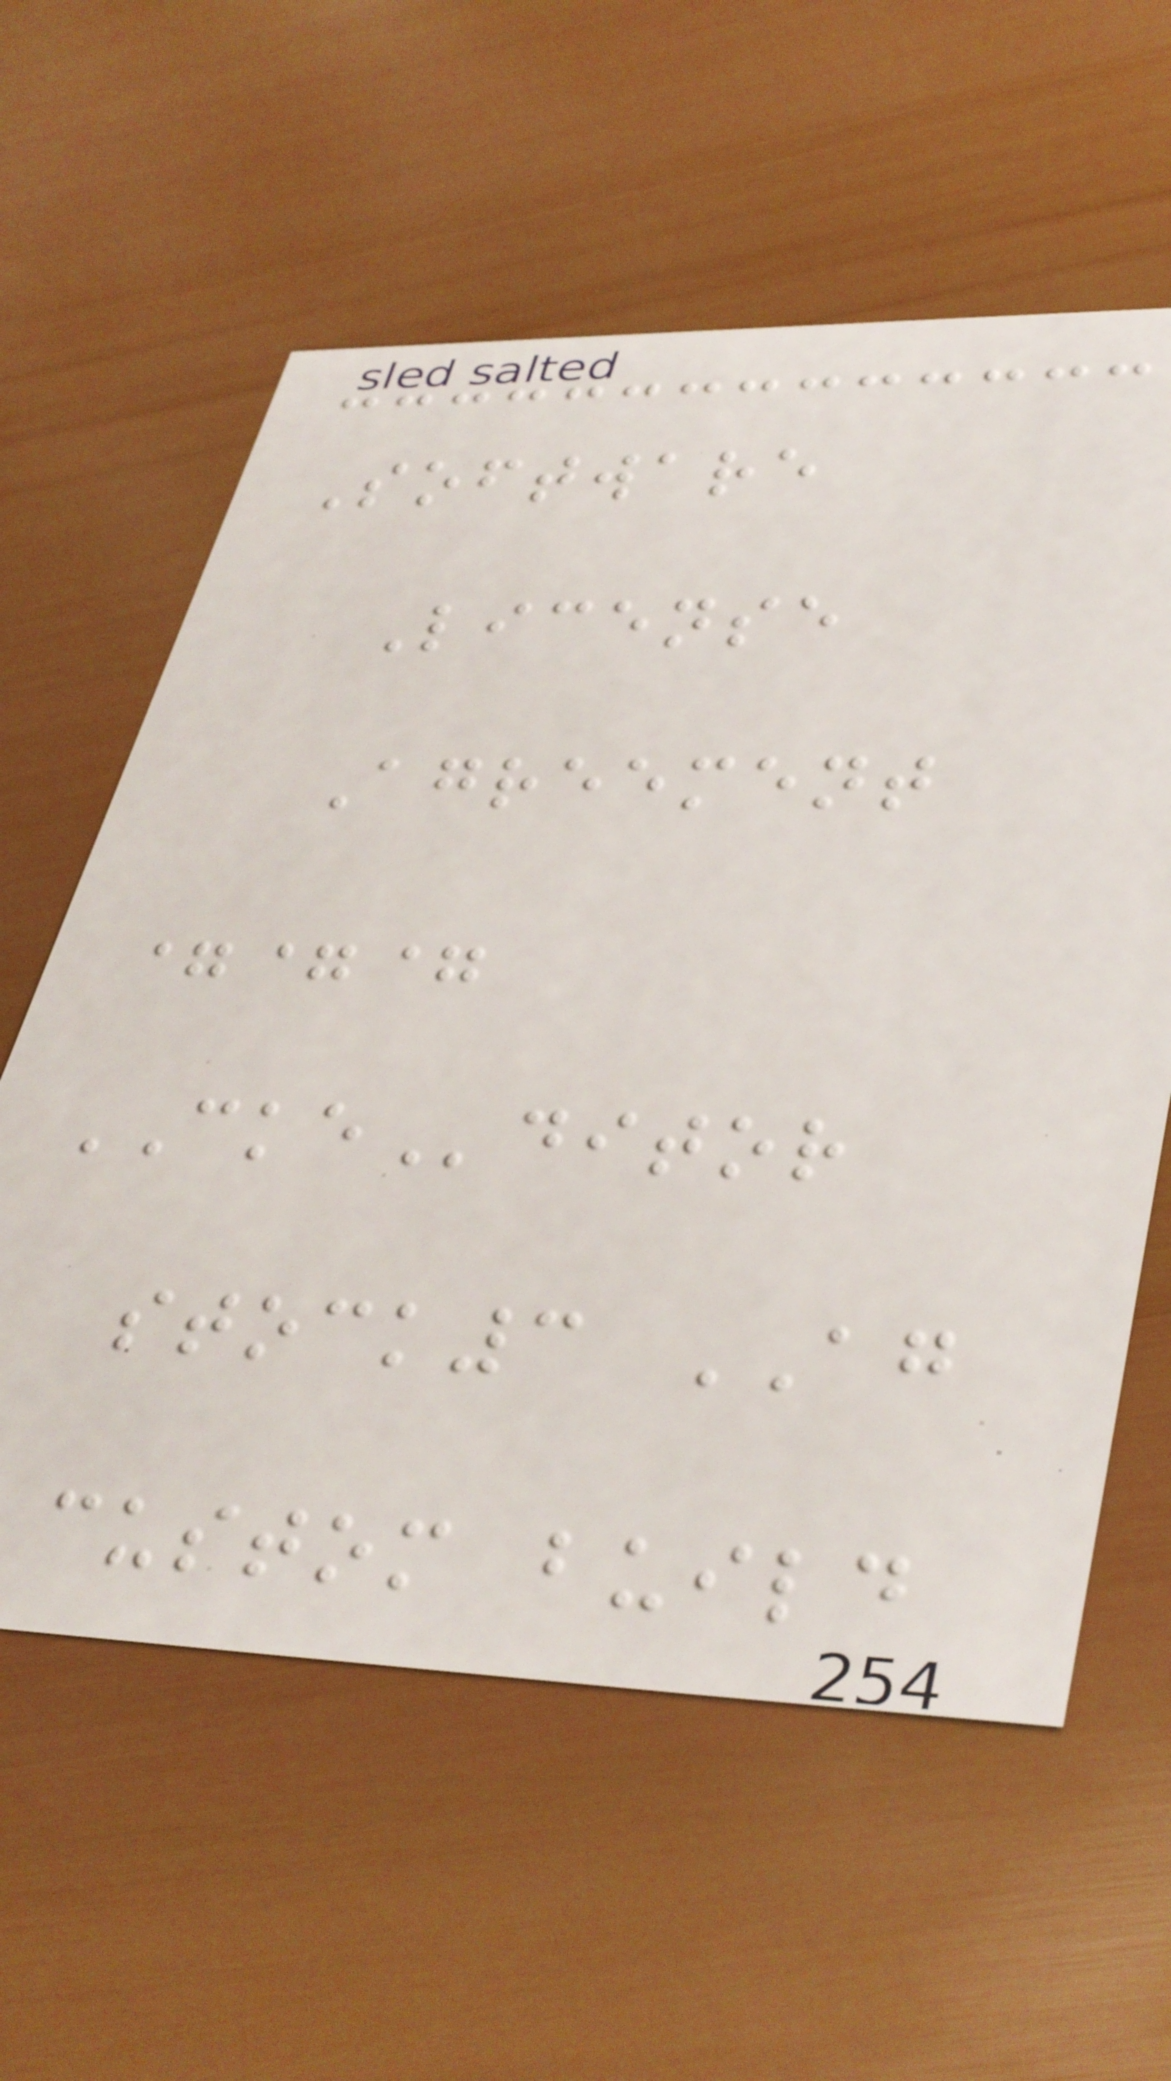Software
License
Agreement
===
CKEditor
stock3 AG
custom build
